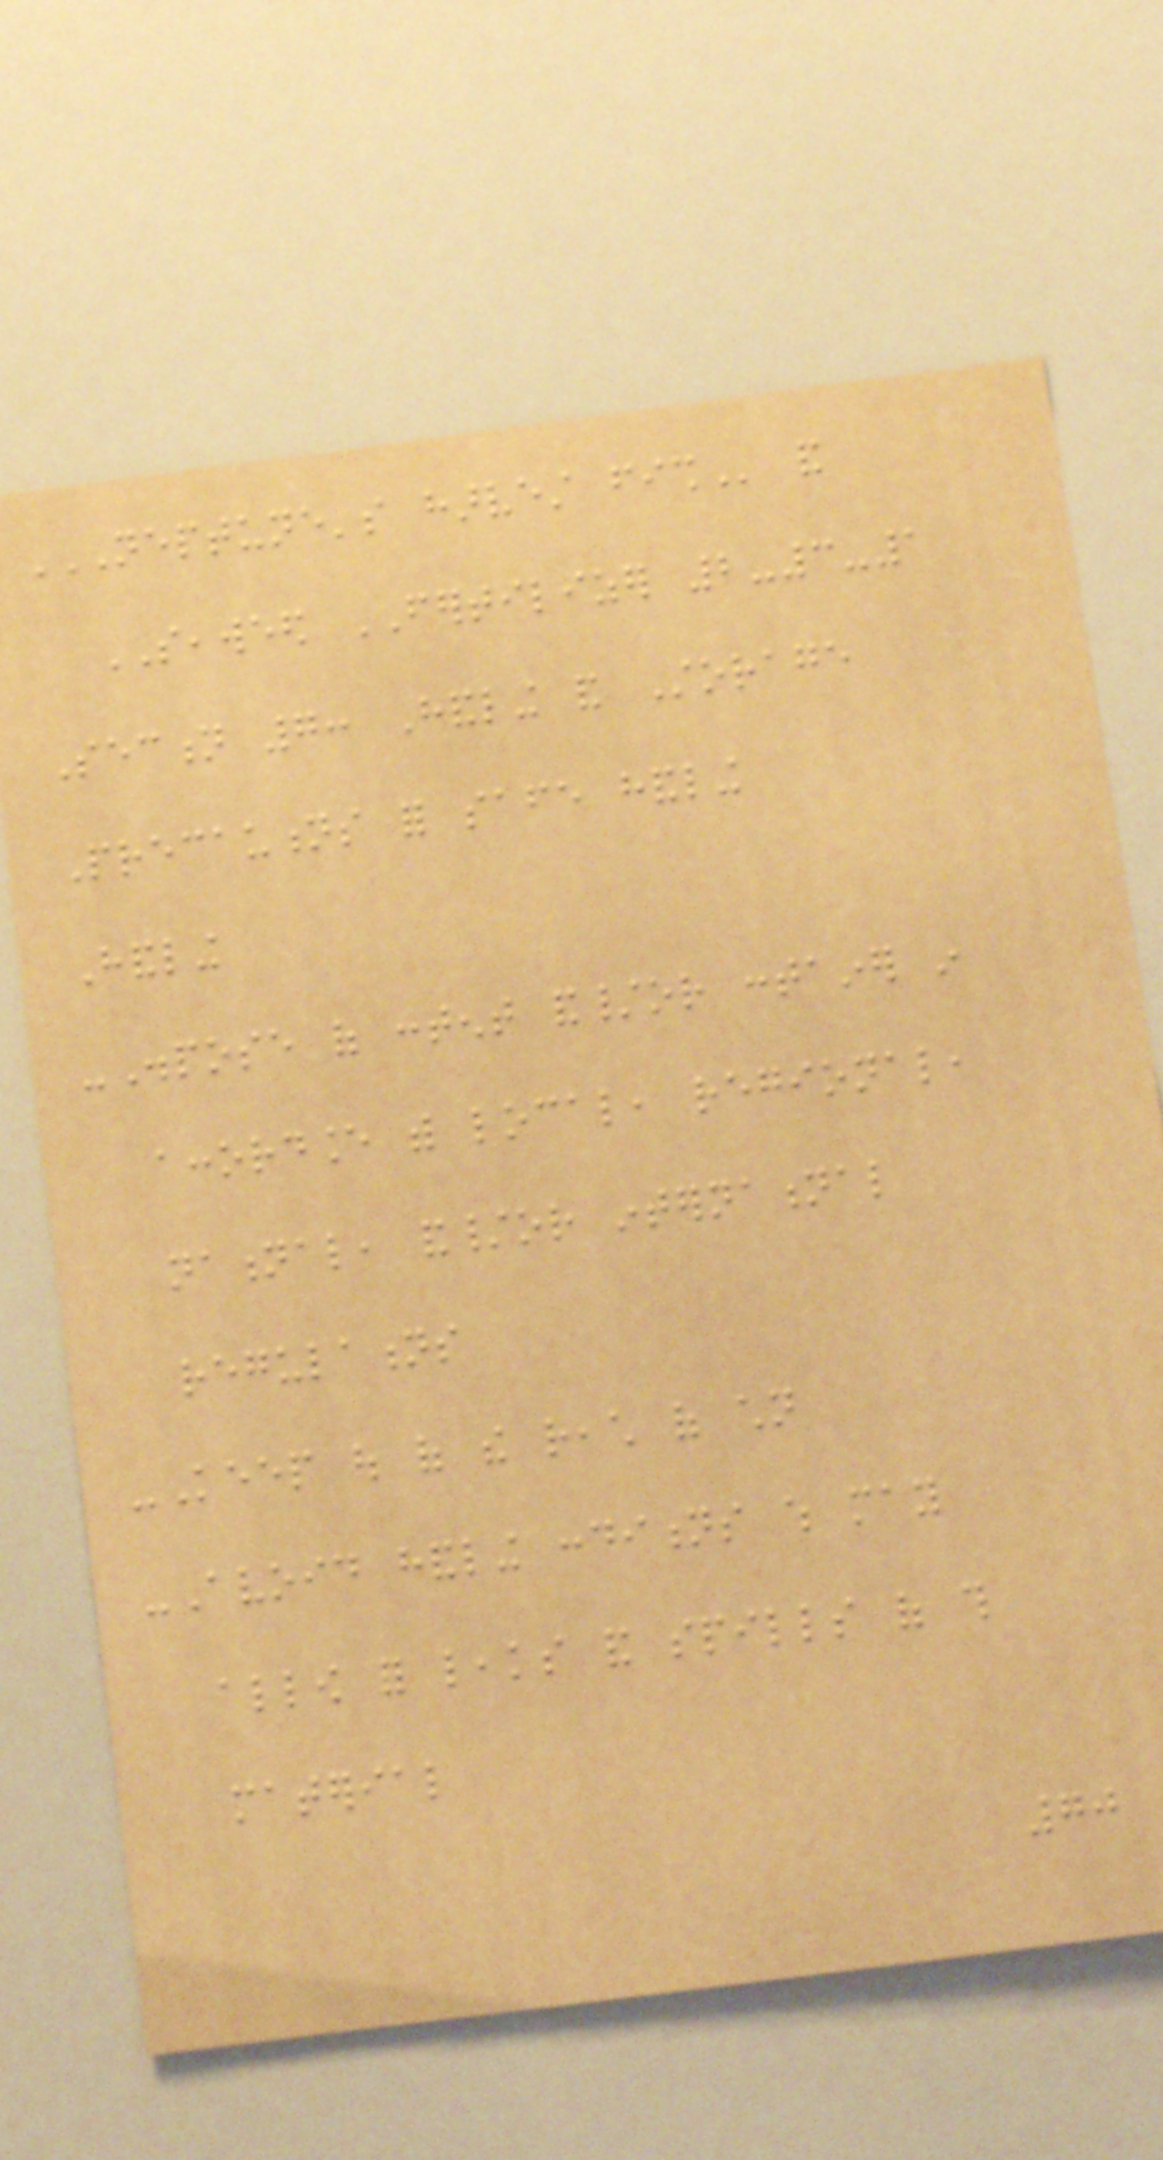NEPTUNE'S HARVEST FISH and
SEAWEED FERTILIZER 2-3-1
Section 7: Handling and Storage
Precautions for safe handling
Handling
-Dispose of content and/or container in
accordance with local, regional,
national, and/or international
regulations
-Keep out of the reach of children
-Avoid handling conditions which may
allow for leaks and spills of this
material
70
